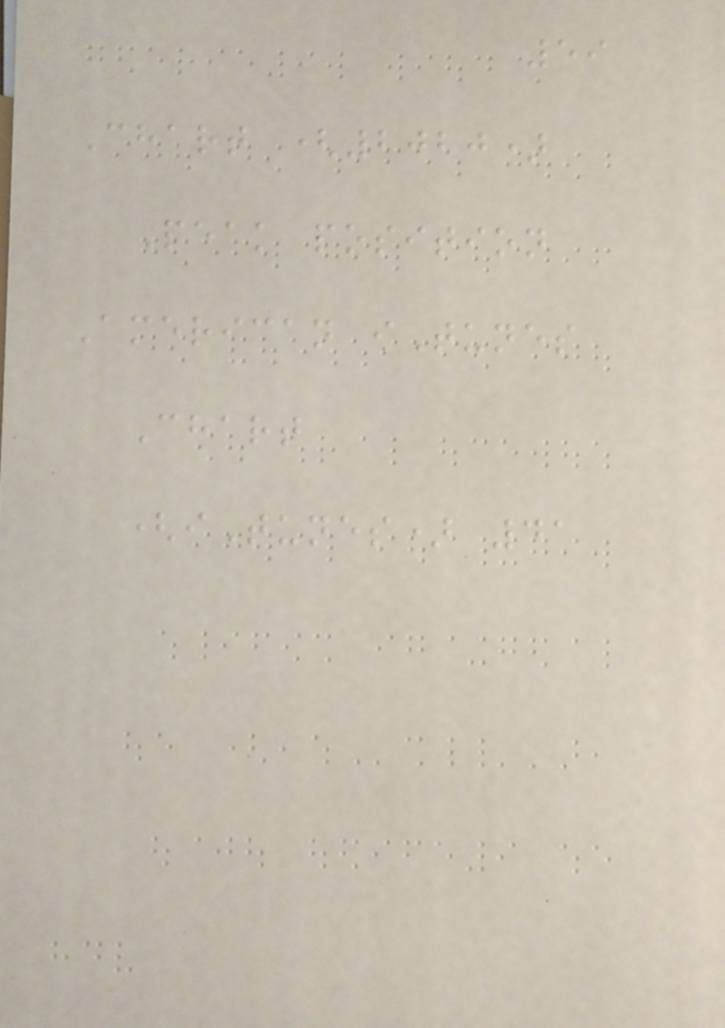59
Chart (2020)
Peak position
American iTunes
Chart
(iTunes) 41
